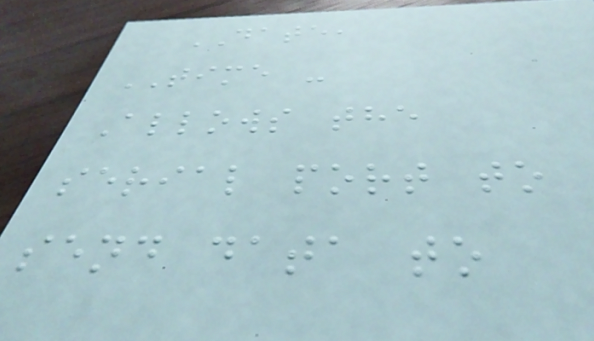DATE,
TIME -
Allows the
serial port to
send data to
